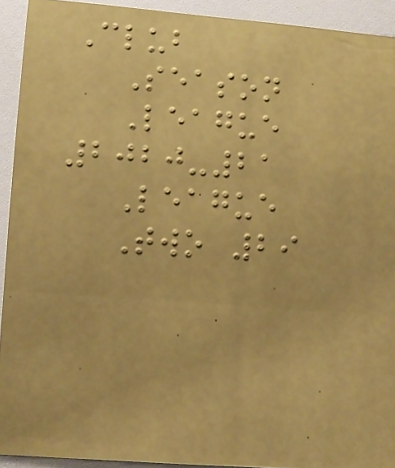Club
Season
League
2020-21
League
Two 29
